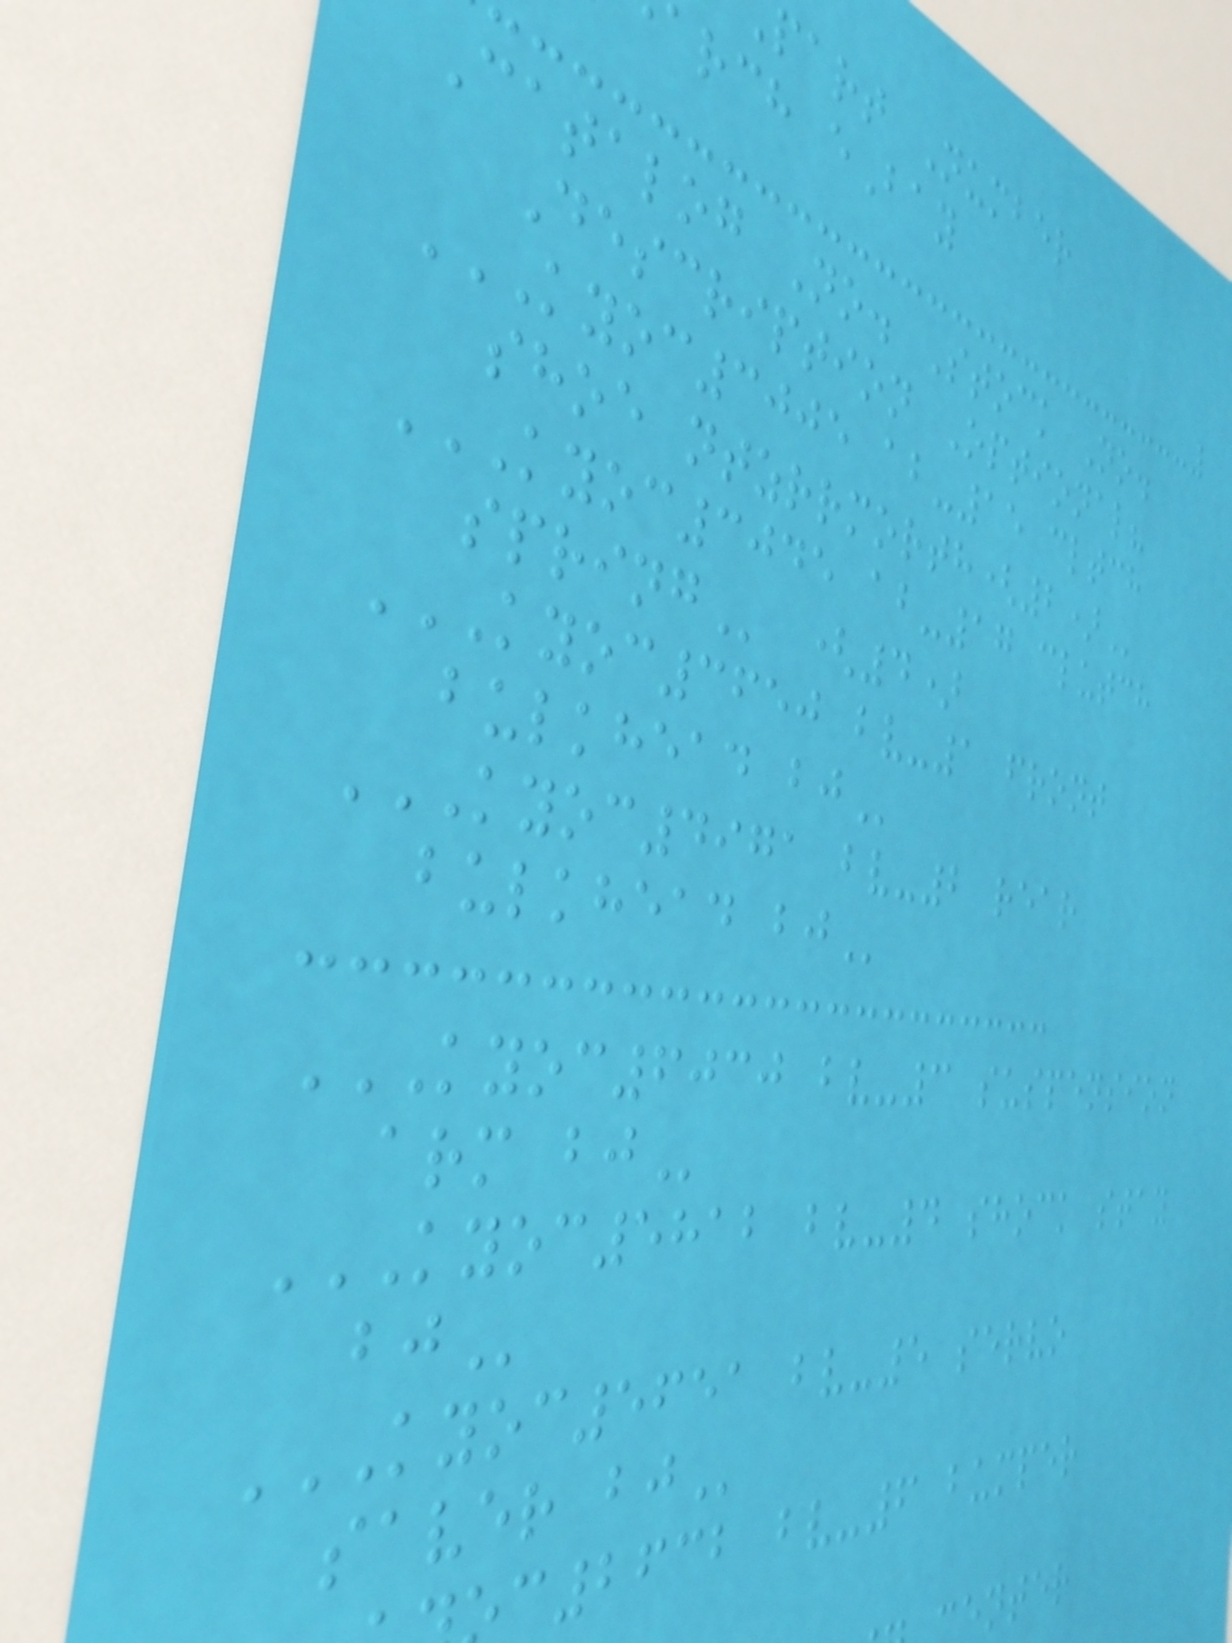part Number
arch eBay
Catalog No. Stock No.
Description Optional?
KYOC3005 AB-15 CLTCH
KYOC3045 AB-17 CLUTCH
(4)
KYOC3650 BV-1 FRONT
bulkhead
KYOC4971 BV-2 REAR
bulkhead
KYOC6030 BV-3 SUSPENSION
KYOC5812 BV-4 SHOCK STAY
KYOC5651 BV-5 SERVO
saver
c2632 bv-6 bumper
